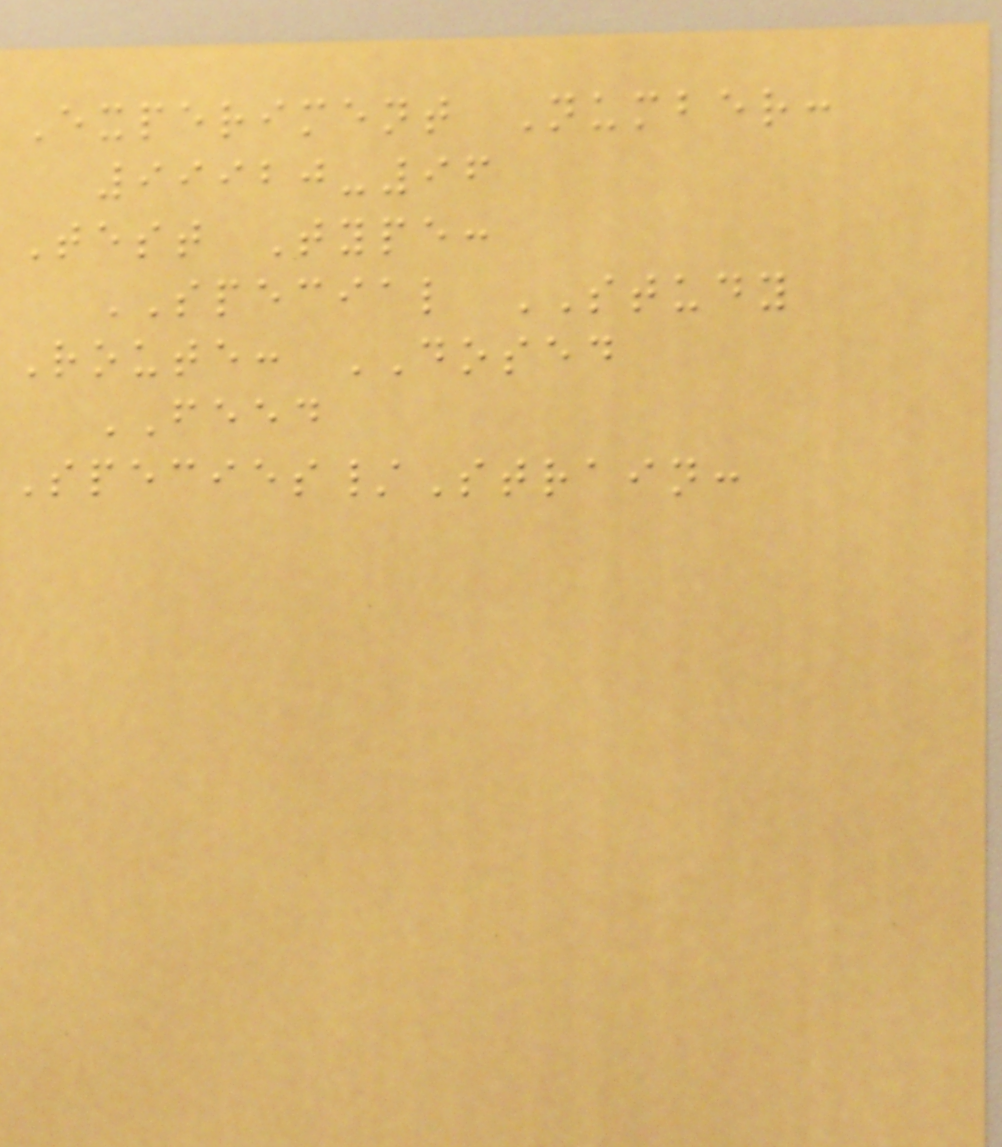Experiment Number:
99920-96
Test Type:
SPECIAL STUDY
Route: DOSED
FEED
Species/Strain:
